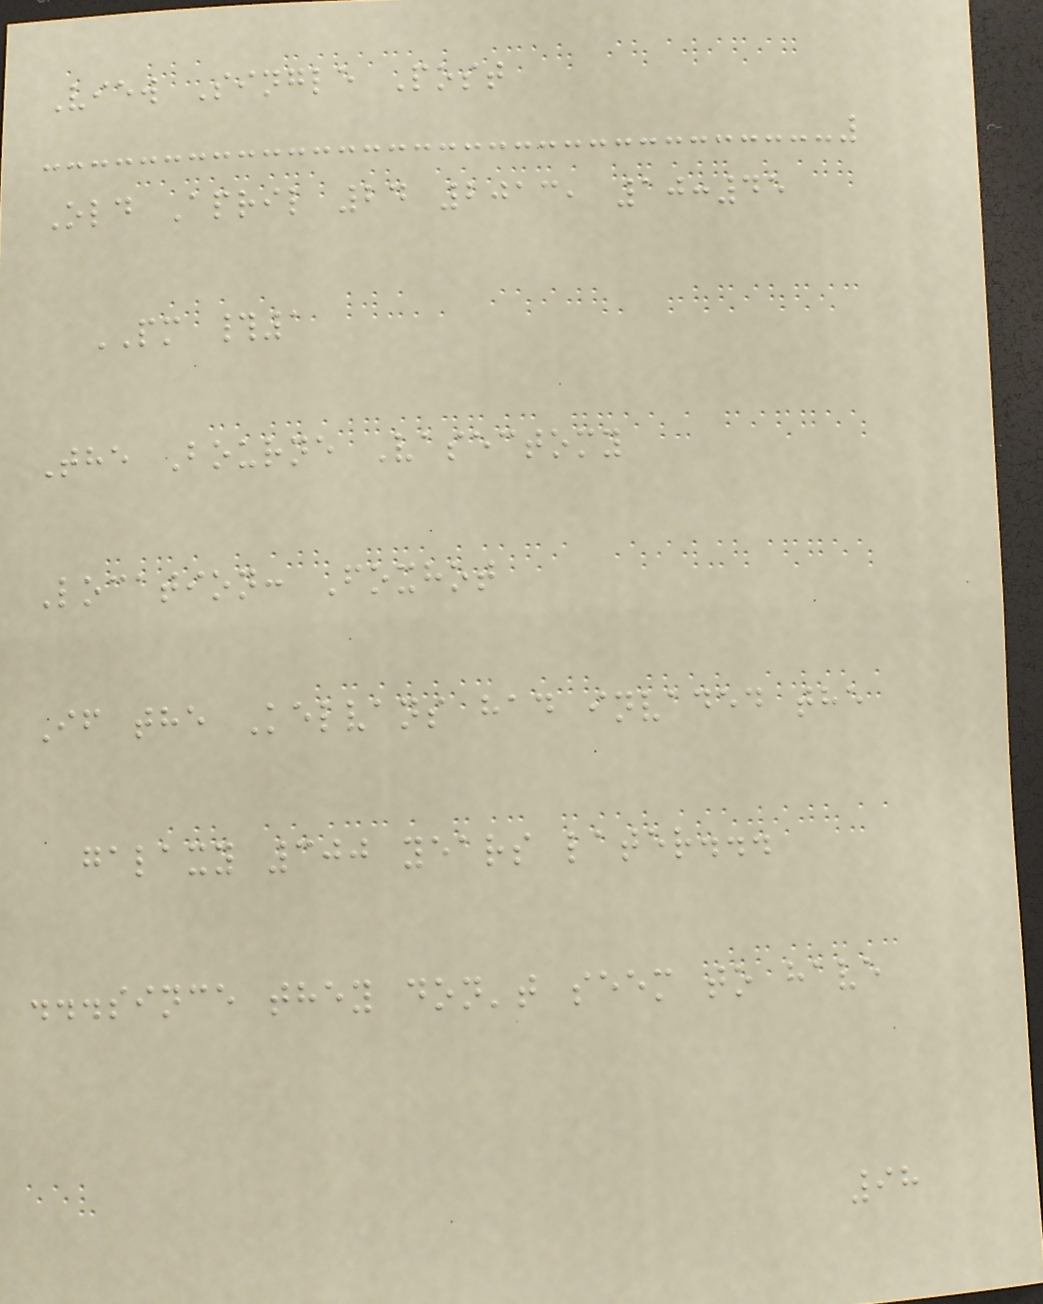View Single Post
Old April 24 2013, 10:45
PM #1
The Bourne Vasectomy
Location: Foxhot
If the Kelvans had invaded the
galaxy 300 years later...
...since they don't seem to have
98
